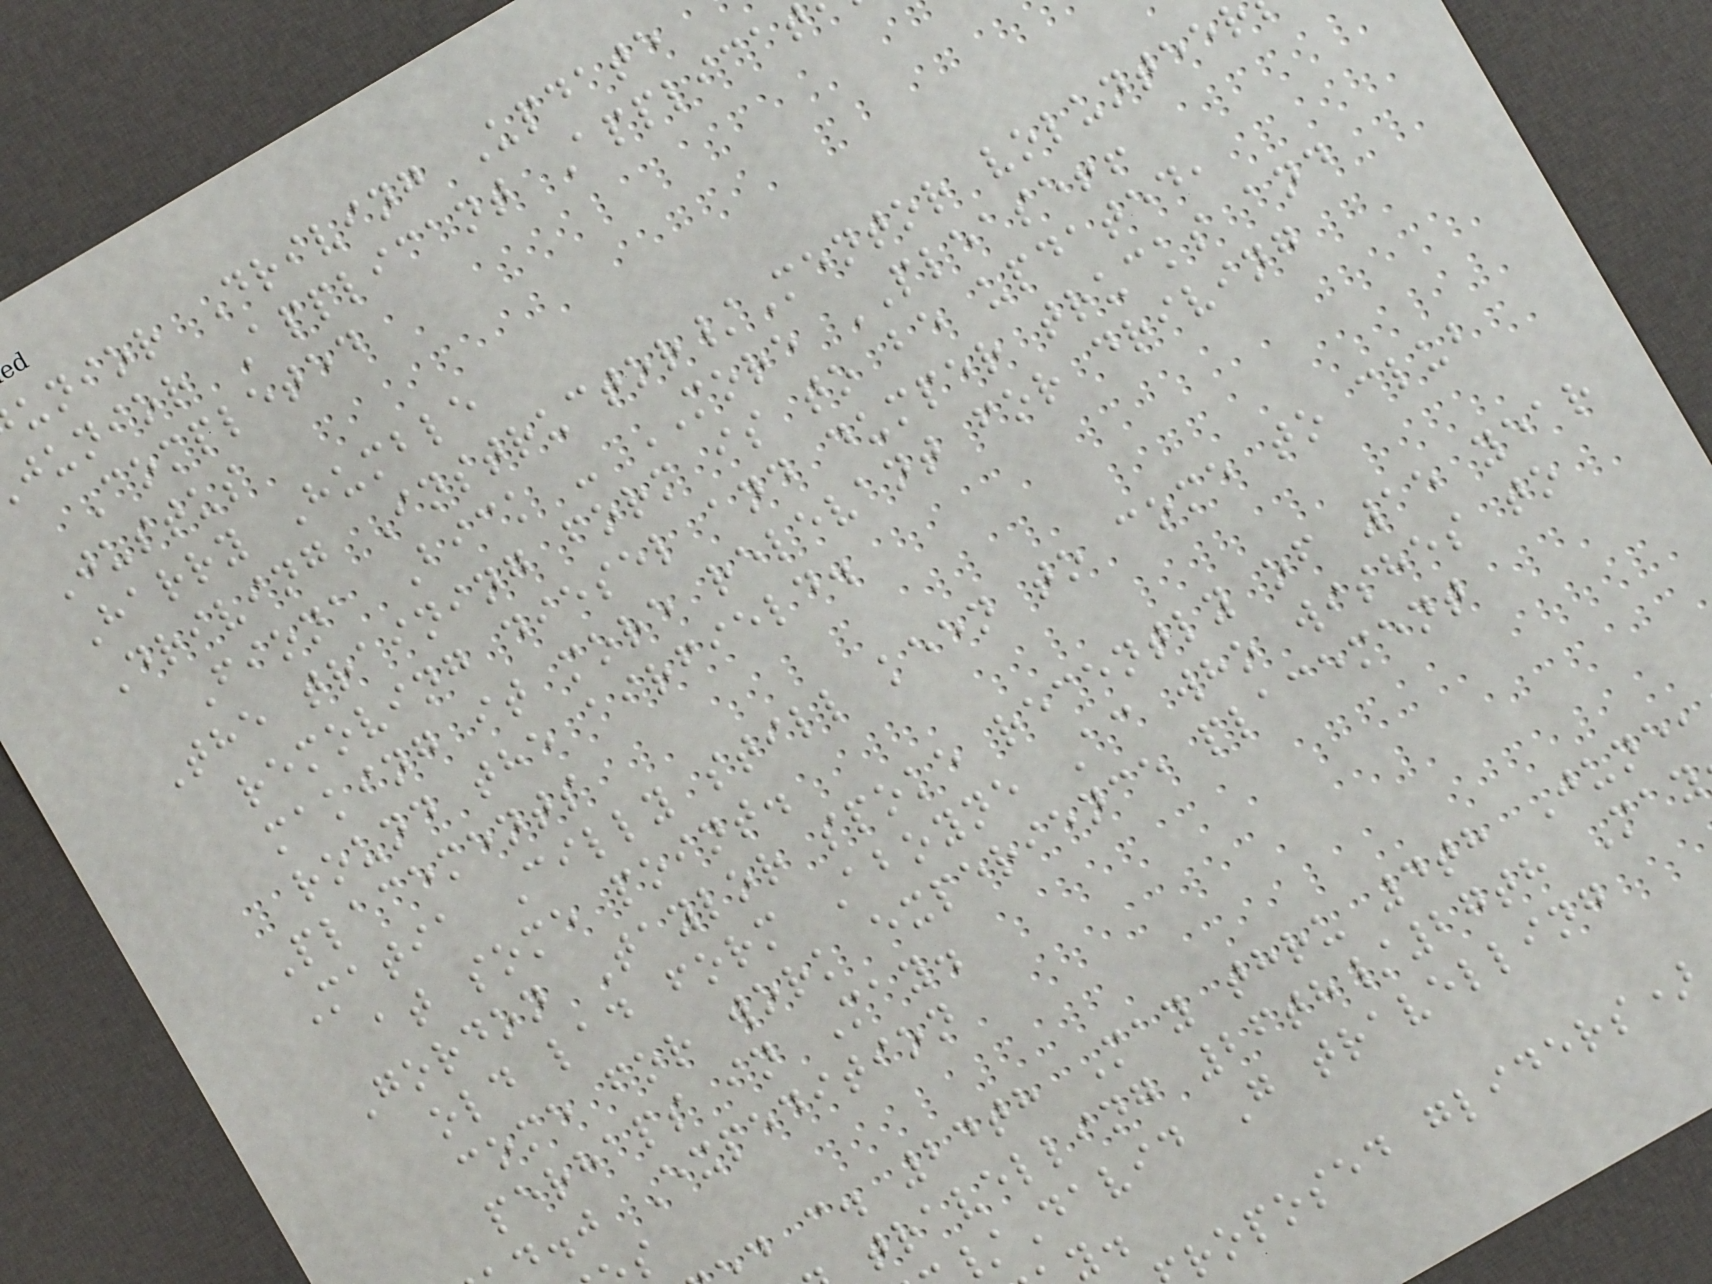unior Driving Update
junior Applicant Applicat
Completed
Justus
Harry Humble
Driving Instructor/Mentor voluntee
Fiona Bick - MORE PLEASE!!
The training form is to be updated,
removing diesel and dumper trucks and
making it more relevant for driving
round the airfield.
Placements
Matia Cilly still keen to come to club
at some point.
Gordon Taylor spoke recently of 15 year
old lad form Aboyne Ac who wishes to
come for work experience placement
perhaps in May.
d.j Expedition
d c. 24th May thru 4th June,
travelling 26th/27th May
David G travelling
roposed gliders)
